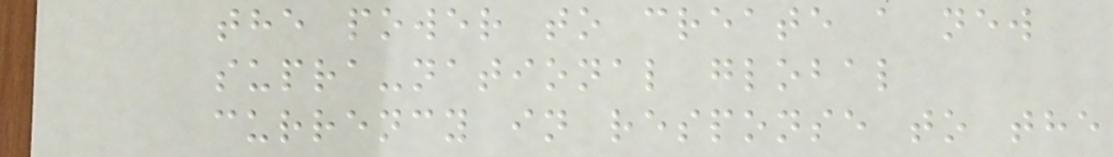the power to create a new
supra-national global
currency in response to the
